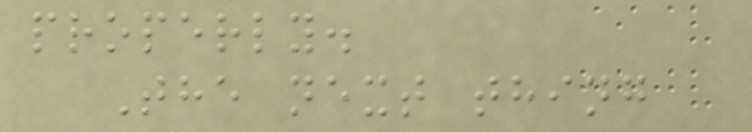properly.
The next thing
